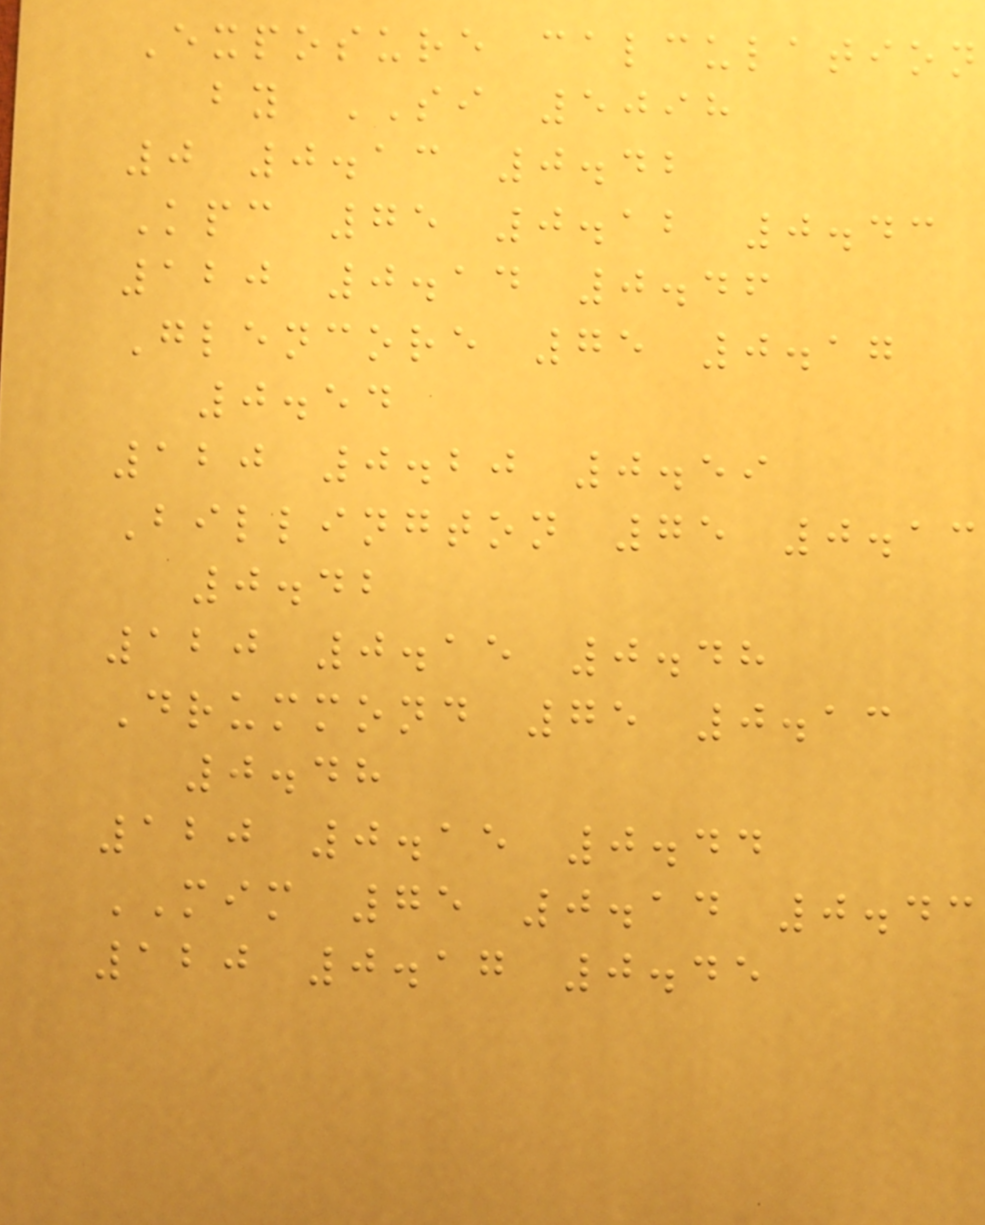Exposure calculation
by SI 5098
0 0.13 0.42
Kpc 75 0.12 0.43
120 0.14 0.46
Glencore 75 0.17
0.54
120 0.20 0.59
Billington 75 0.13
0.42
120 0.15 0.48
Drummond 75 0.13
0.48
120 0.15 0.44
MIM 75 0.14 0.43
120 0.17 0.45
